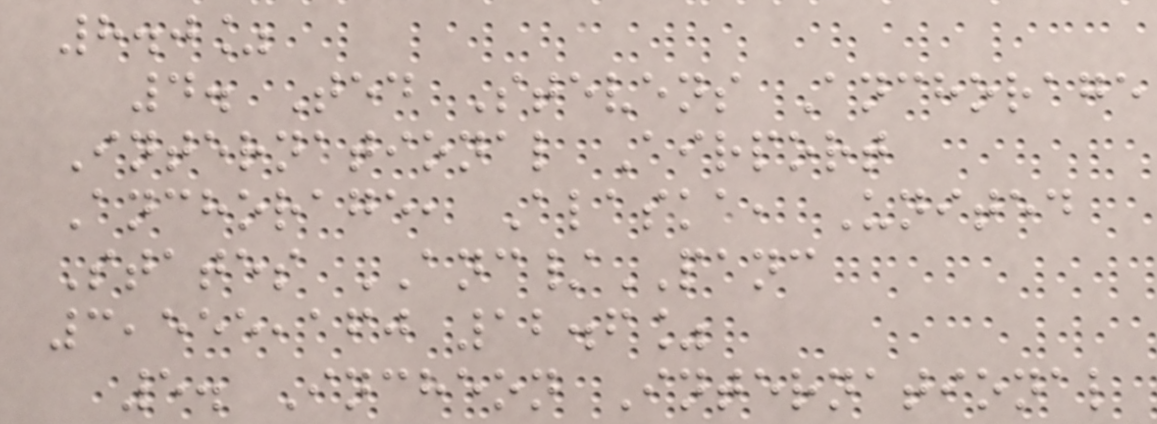8.0%
4. Ted Stevens Anchorage
International Airport
Anchorage, Alaska, United
States ANC/PANC
3,555,160 12.6%
5. Incheon International
